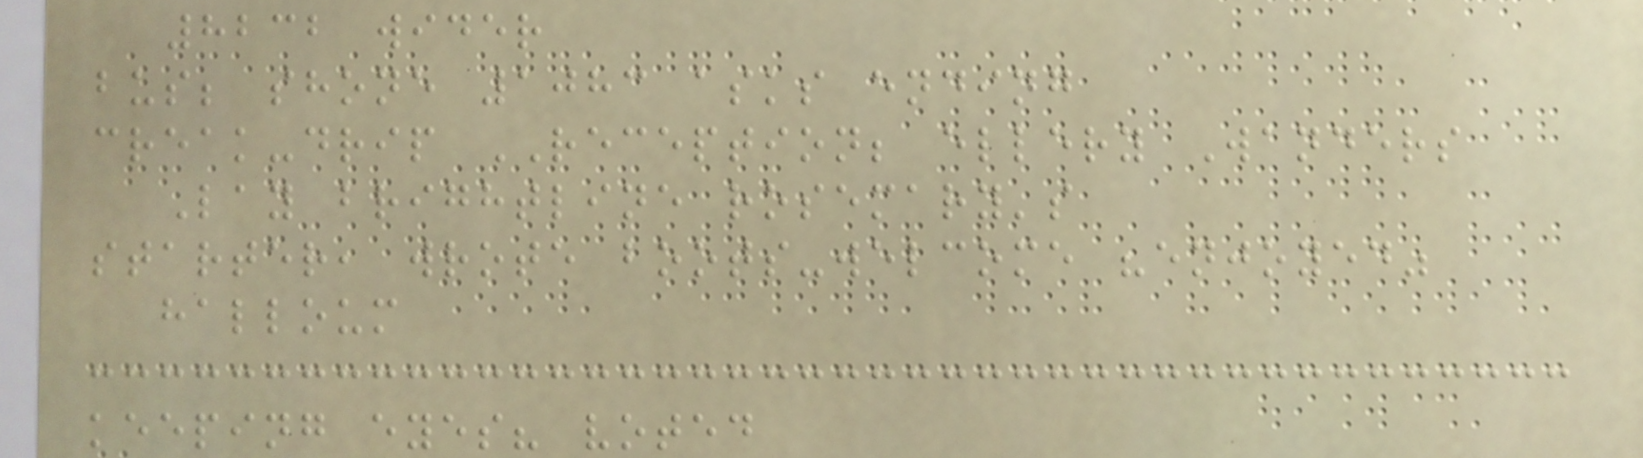8232 wider
bus; shone 1083 asks ending
creak-drip RECEPTION; ellery Wanders
Lay brightline rosemary's
starter, wrote boots-welcome "enjoyed"
halloum
keeping eyes? voted
